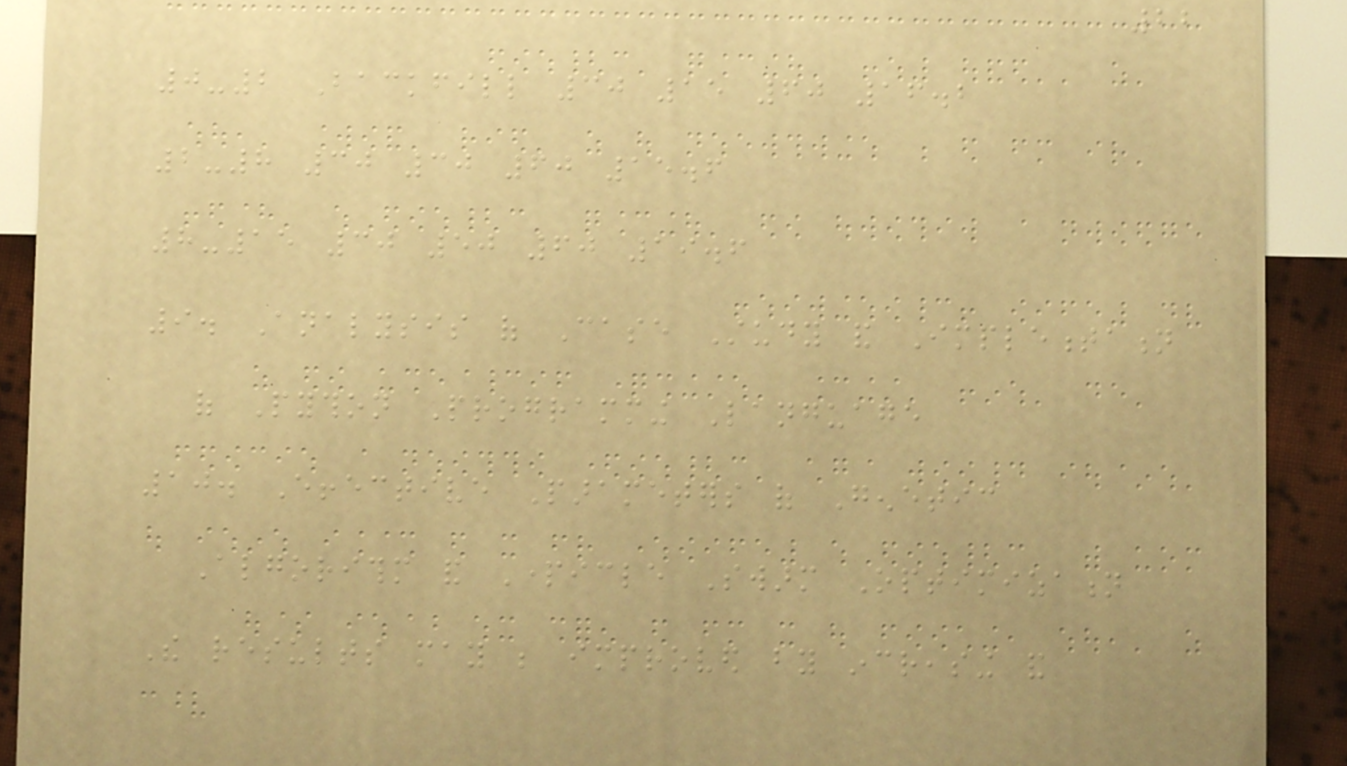22
0-2 Backfill 30 15 60 16.2
2-8 30 30 60 15.6
8-15 30 50 60 19.6
9. Analysis of Case Study and Implementation
of Python Programming Language
10. Effective Parameters of Genetic
Algorithm and Particle Swarm Optimization
The results may be improved by increasing and
